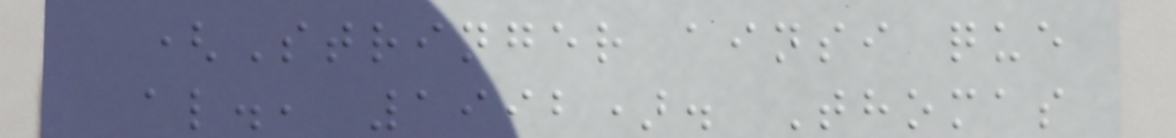(Stringer ainsi que
al., 1992). Thomas
